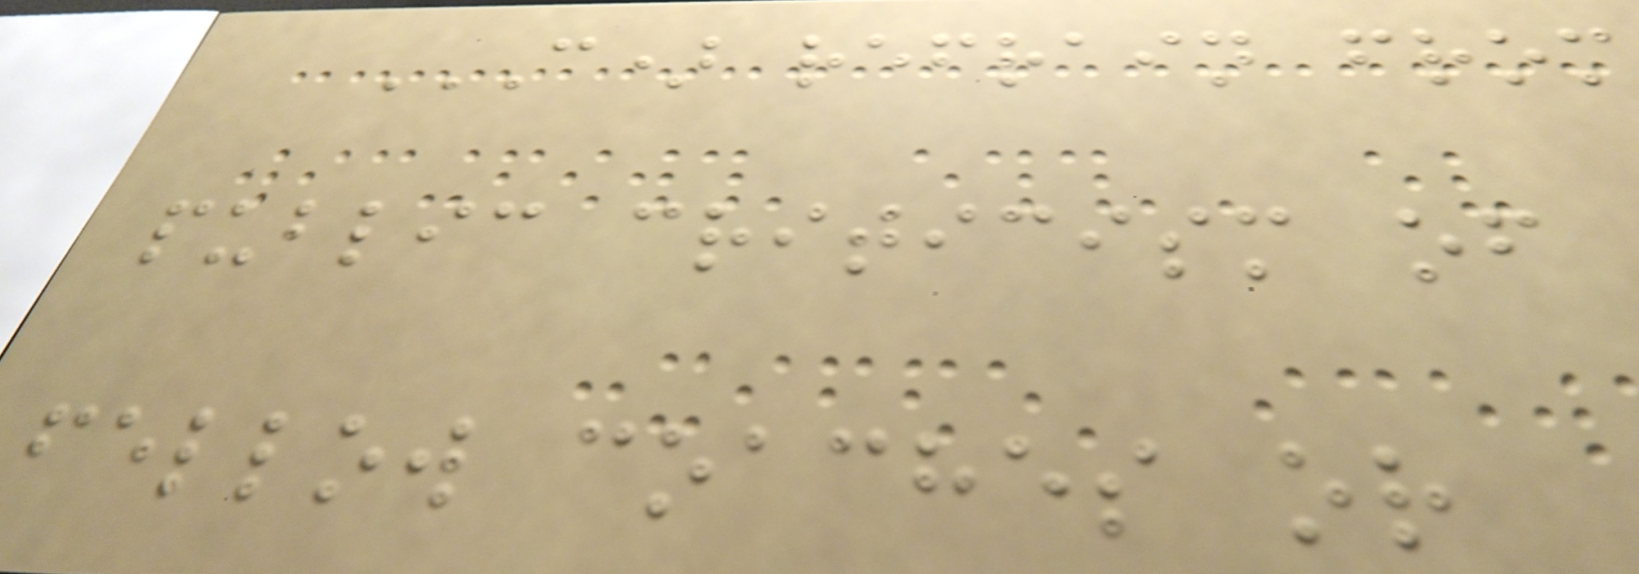C) REFRAIN FROM
PUBLIC CRITICISM OF
FELLOW COACHES OR
